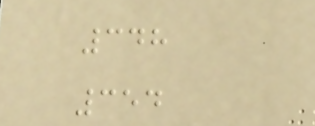348
354
